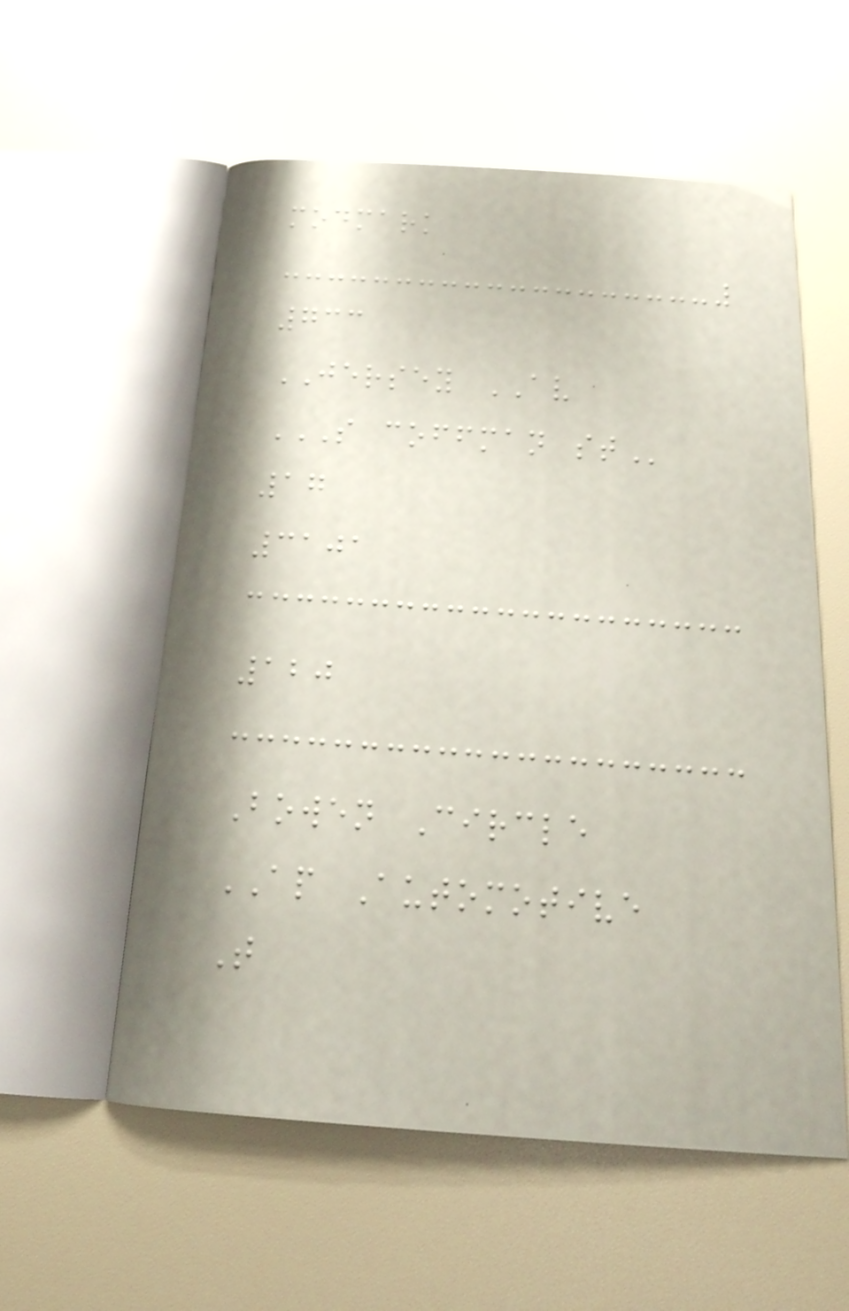modmark
733
JERSEY AV
S COFFMAN ST
17
3101
120
Bowen Circle
AP Automotive
T
